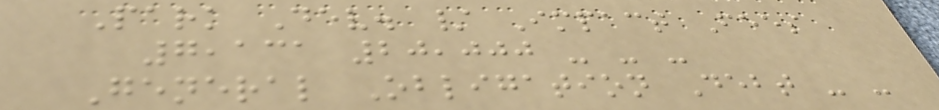Park Dev. / Impact Fees
7,131 20,000 - - -
General Obligation Debt - -
